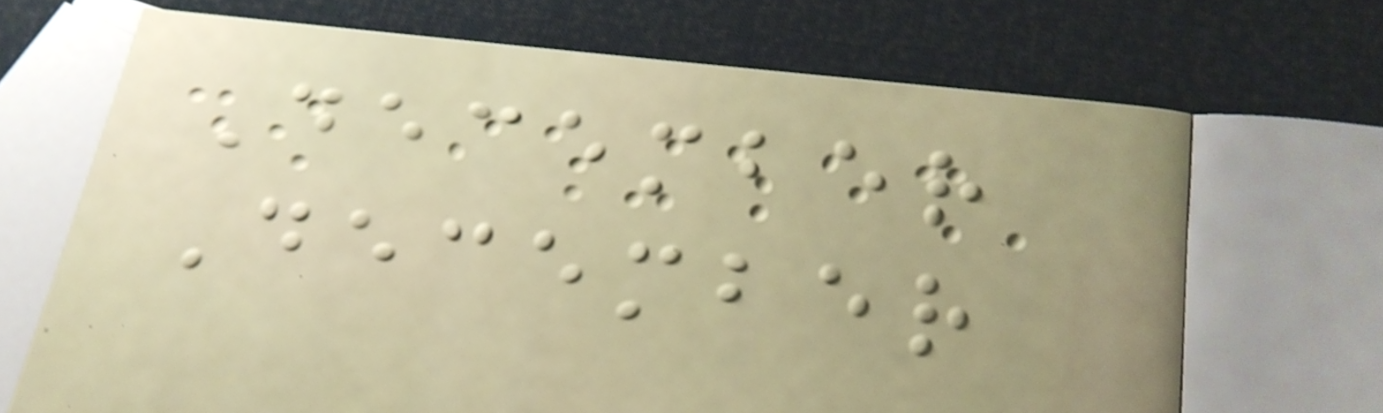December
December
